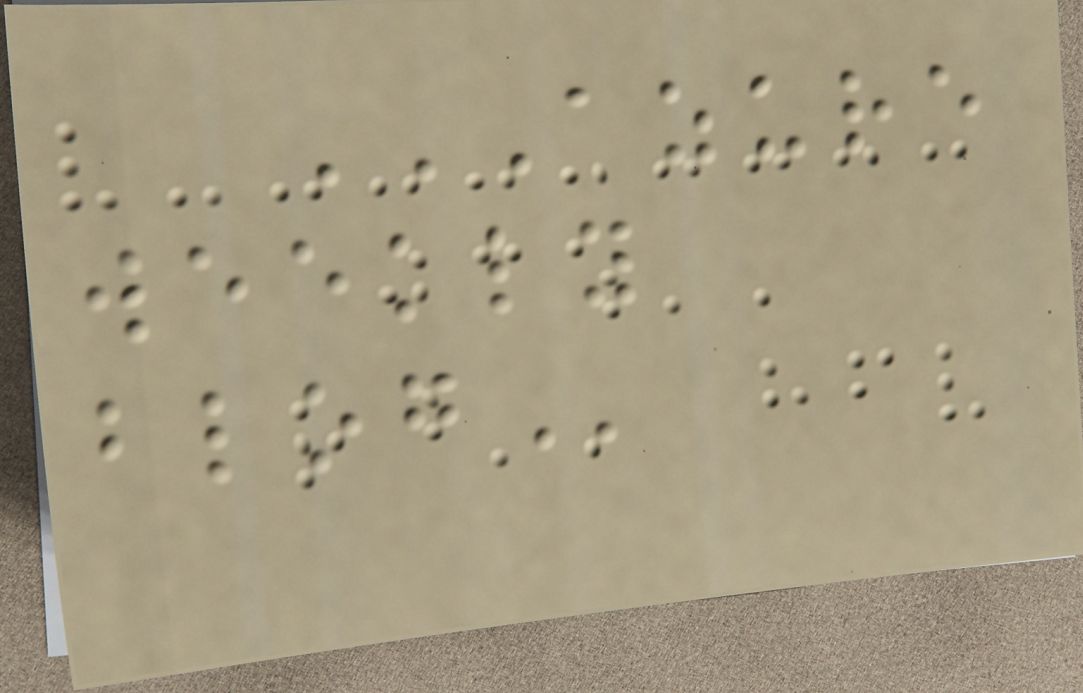AZURE
WEEKLY
BLOG
